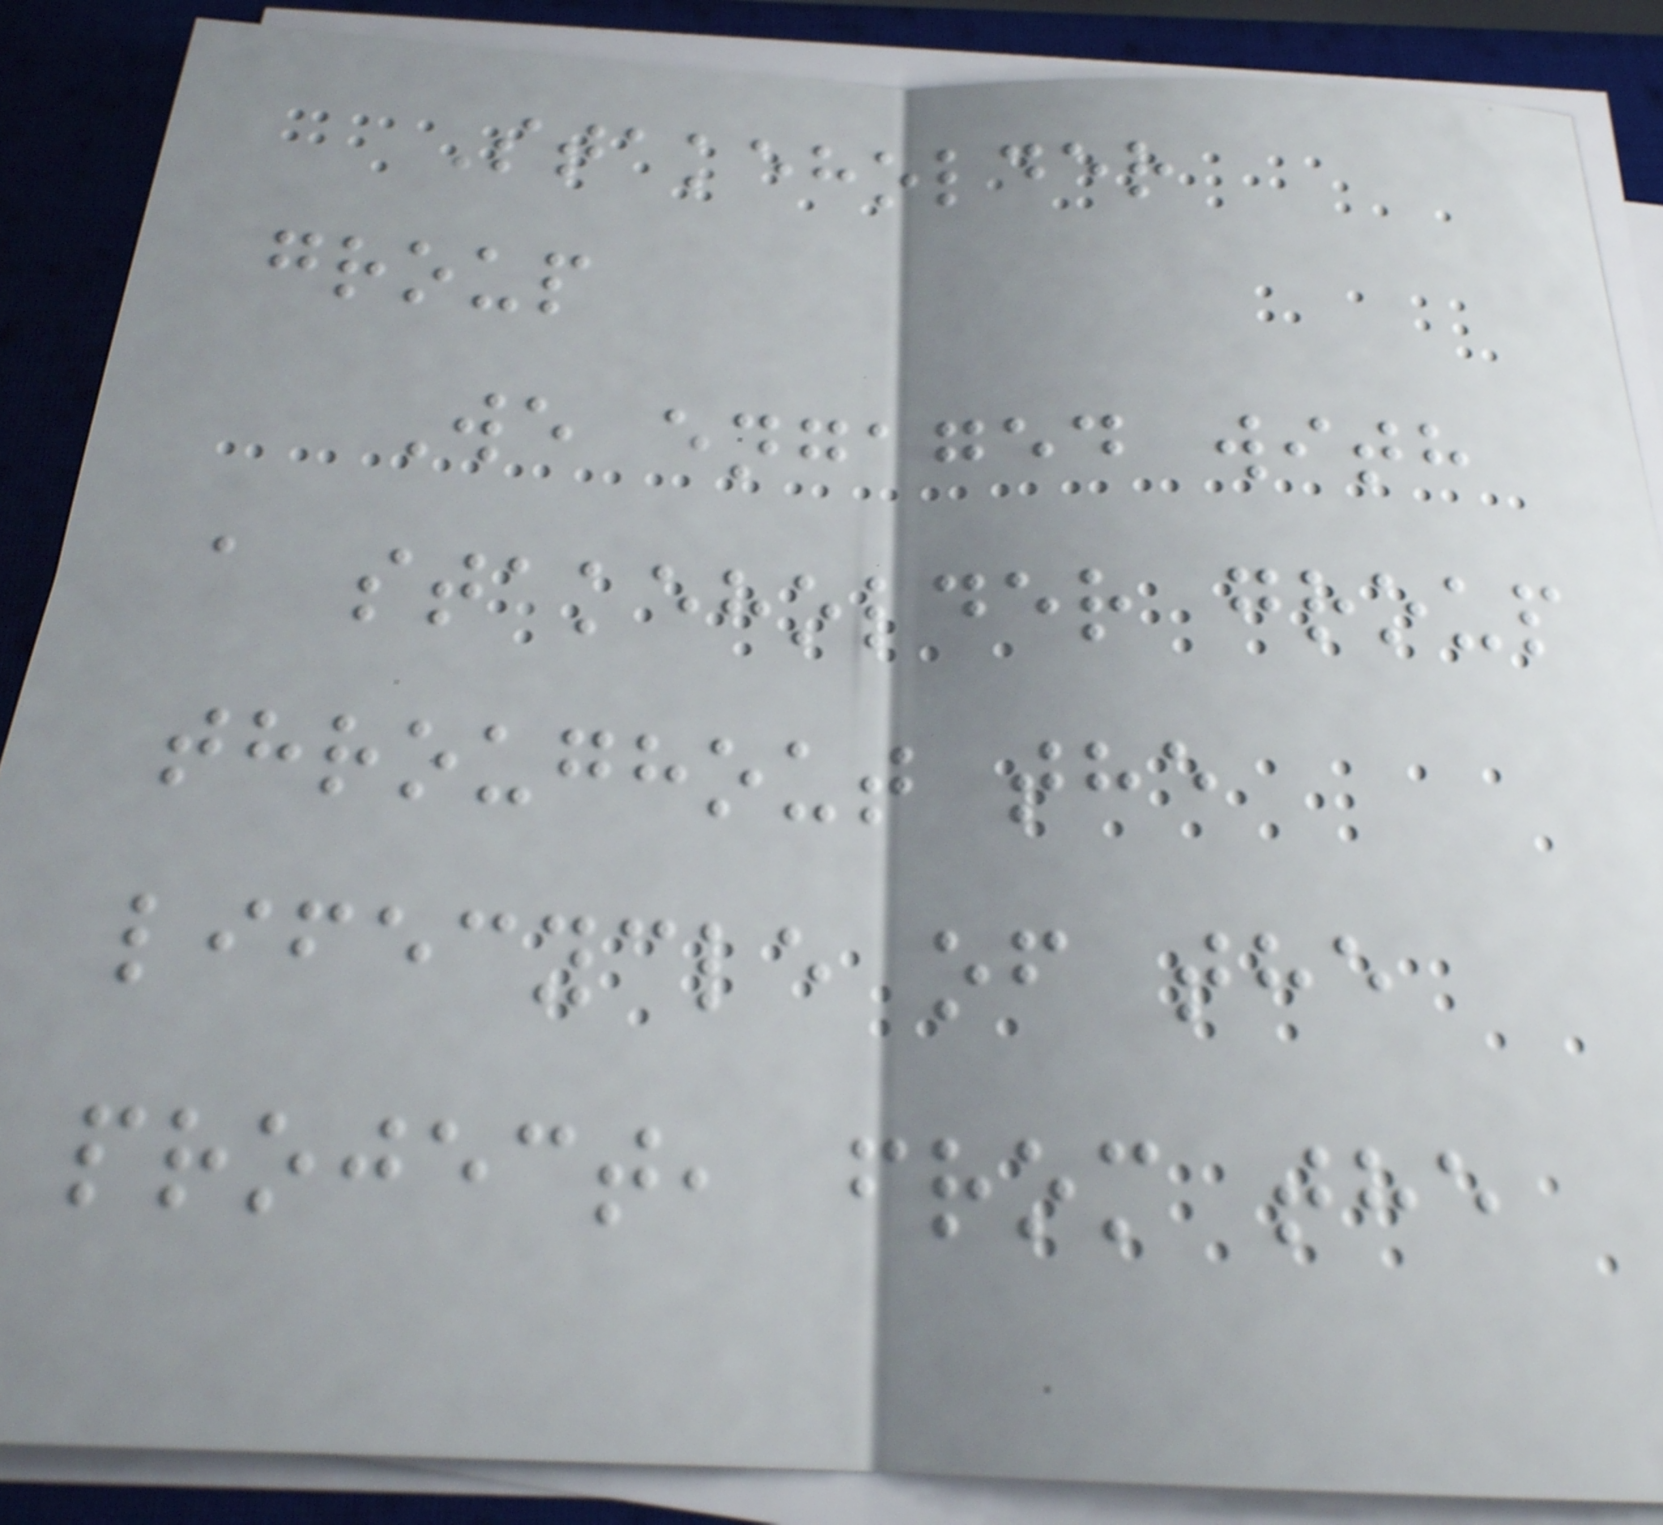Stakeholder
group
We engaged with
a stakeholder group
throughout the
lifecycle of the
project, from the
